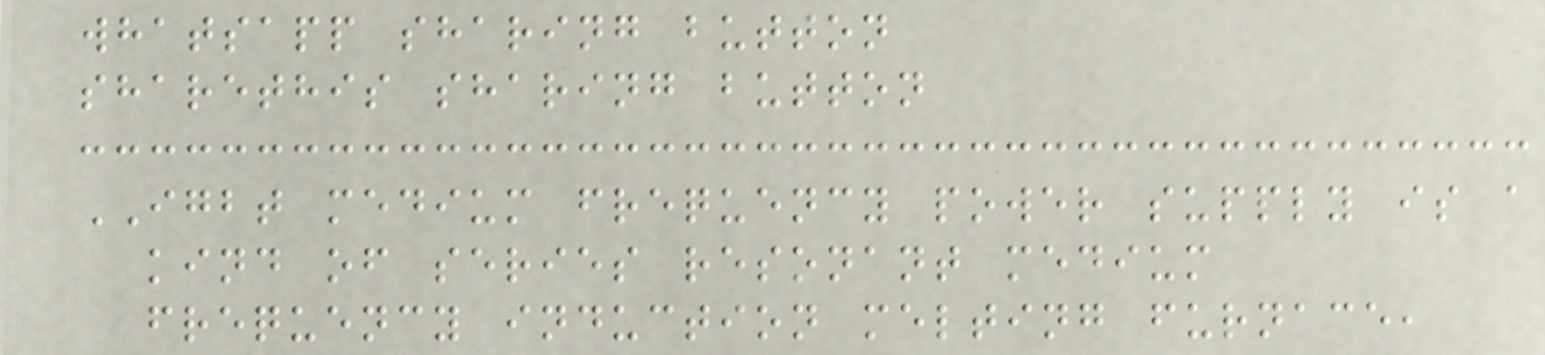whatsapp sharing button
sharethis sharing button
IGBT medium frequency power supply is a
kind of series resonant medium
frequency induction melting furnace,
